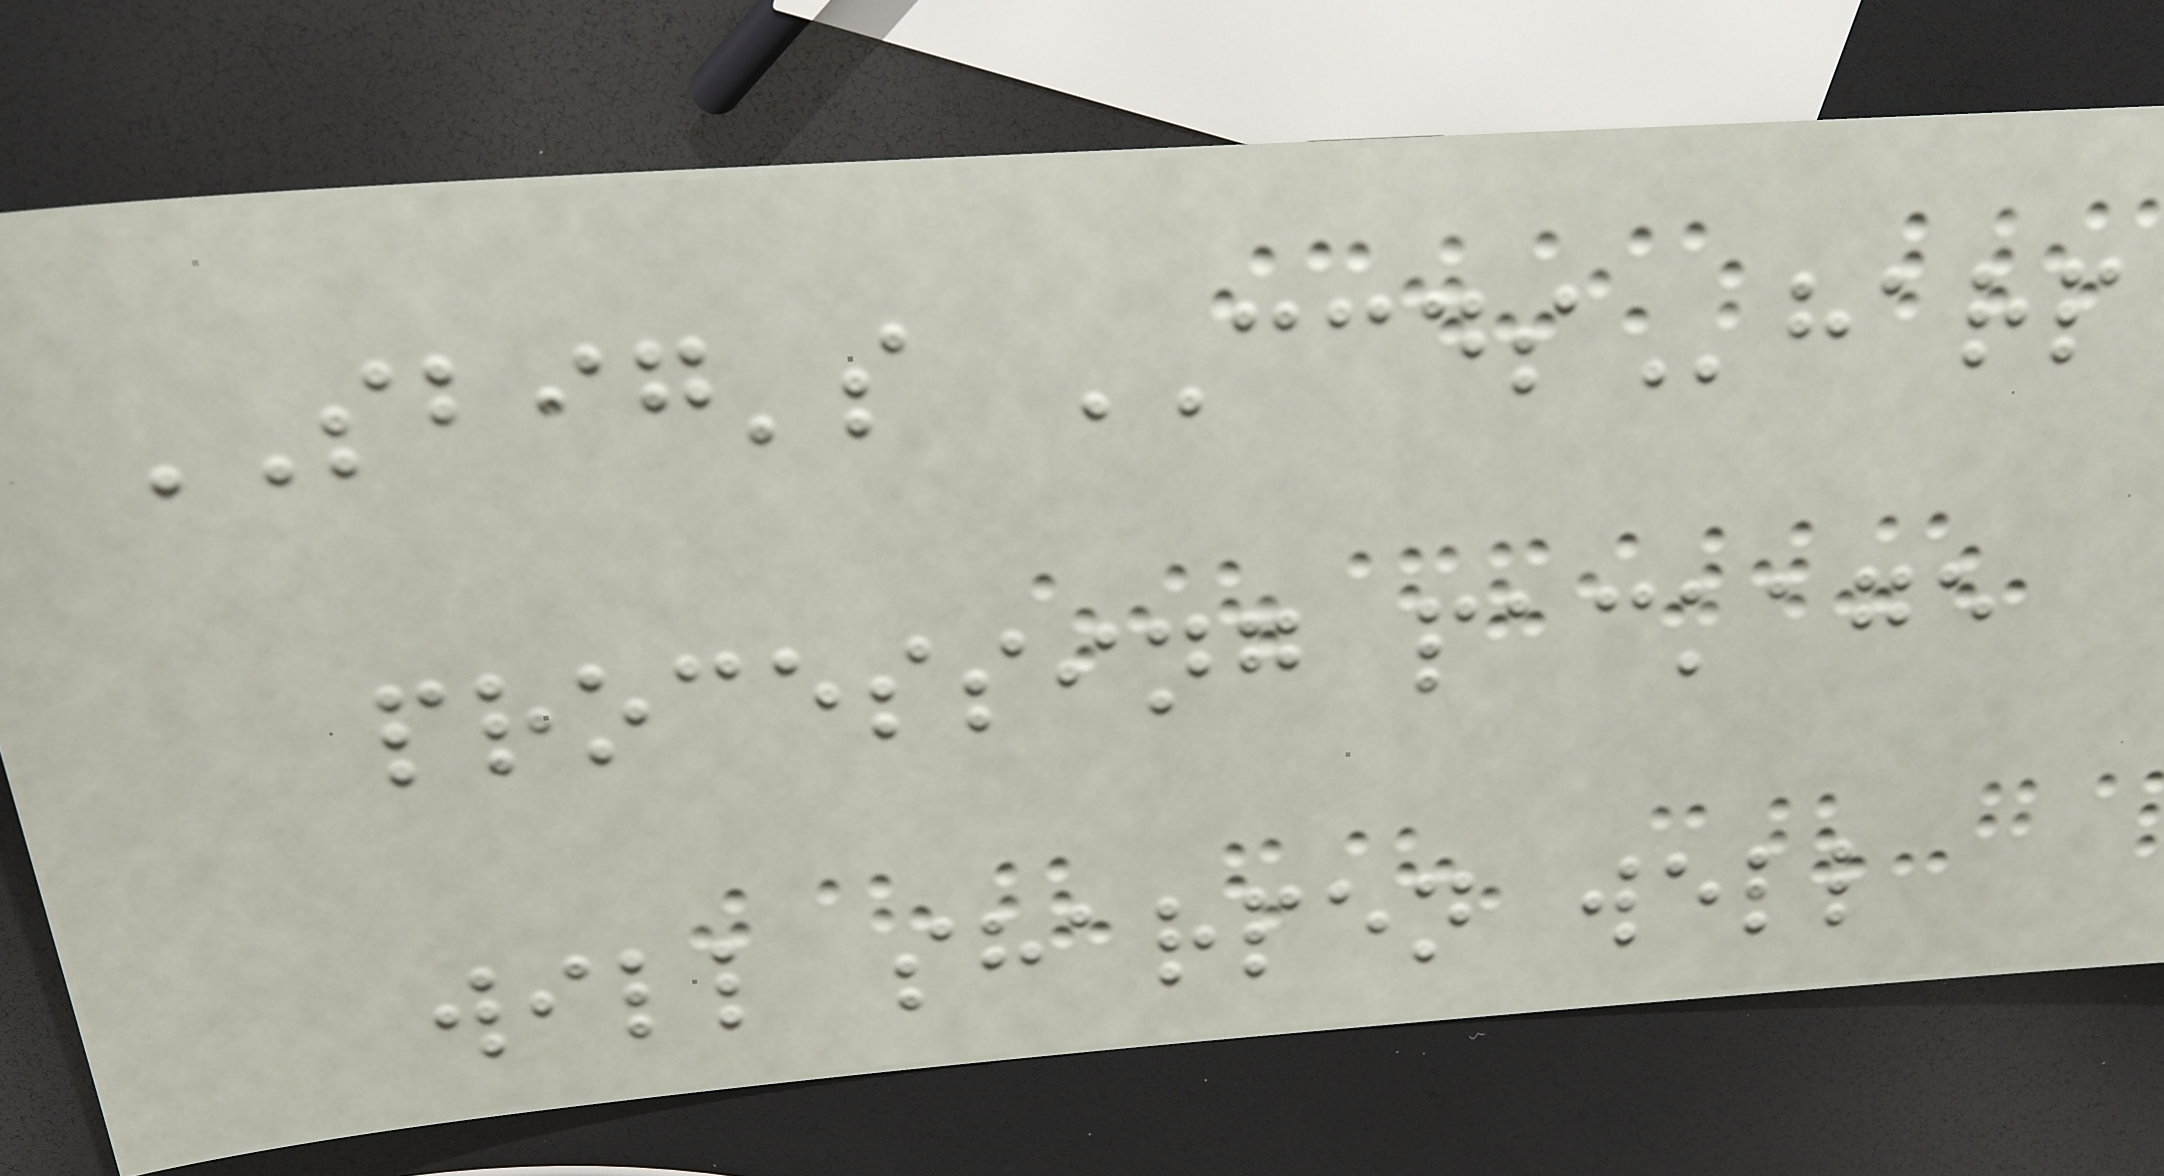SBIG's CCDSharp
processing package
will sharpen well
